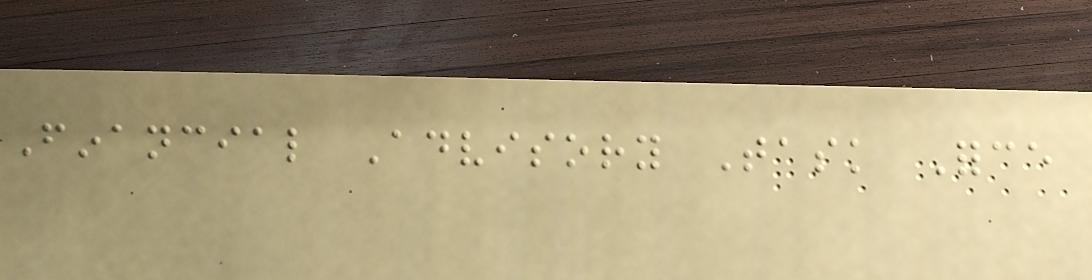Financial Advisory Task Force
